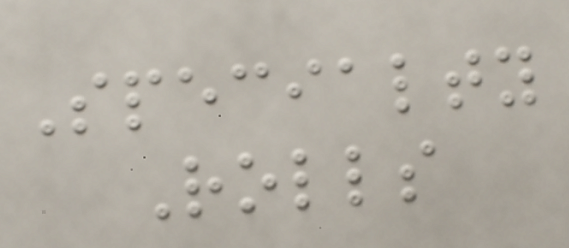Specialty
Rolls
